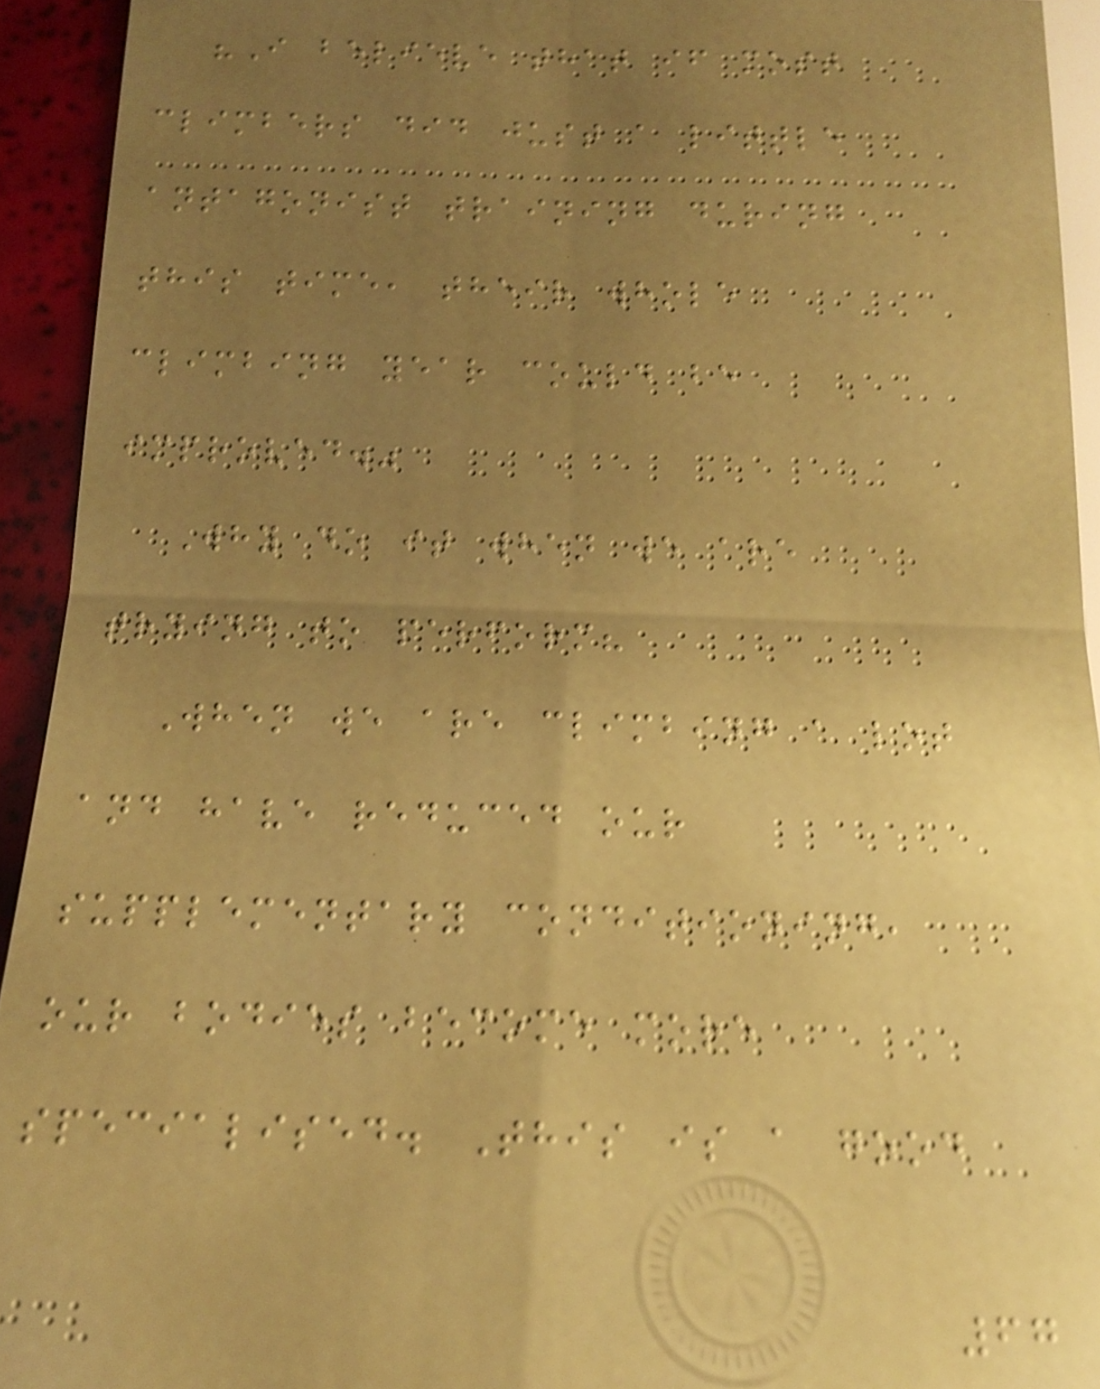"I believe that if most
climbers did just a little
antagonist training during
this time, their whole
climbing year could be
improved."
Why do it when we are
trying to perform?
When we are climbing a lot
and have reduced our
supplementary conditioning,
our bodies become more
specialised. This is a good
67
